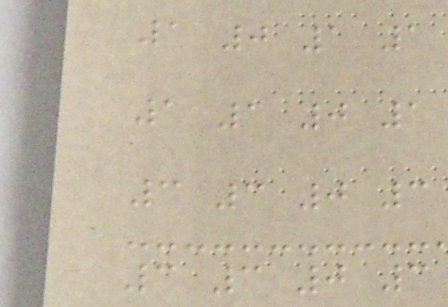1 0 1 1
1 1 0 1
3 3 0 3
3 3 0 3
